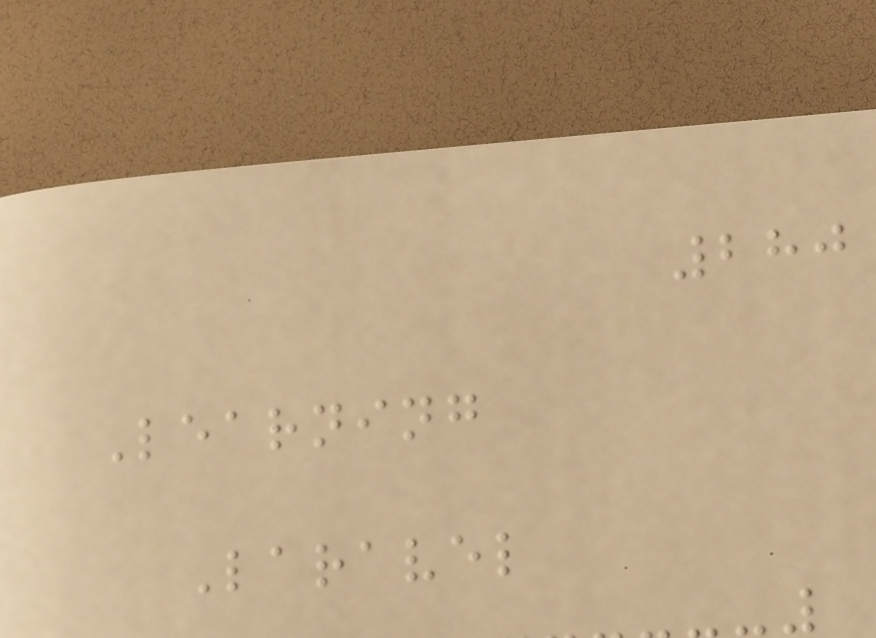280
Learning
Laravel
